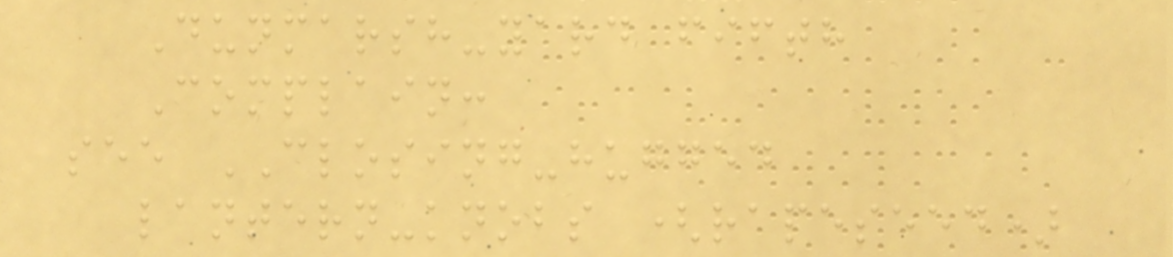Dunmarsh-yard fifth
Complain:
see CLOSING-hugged
lantern-knobs (rapeseed)
